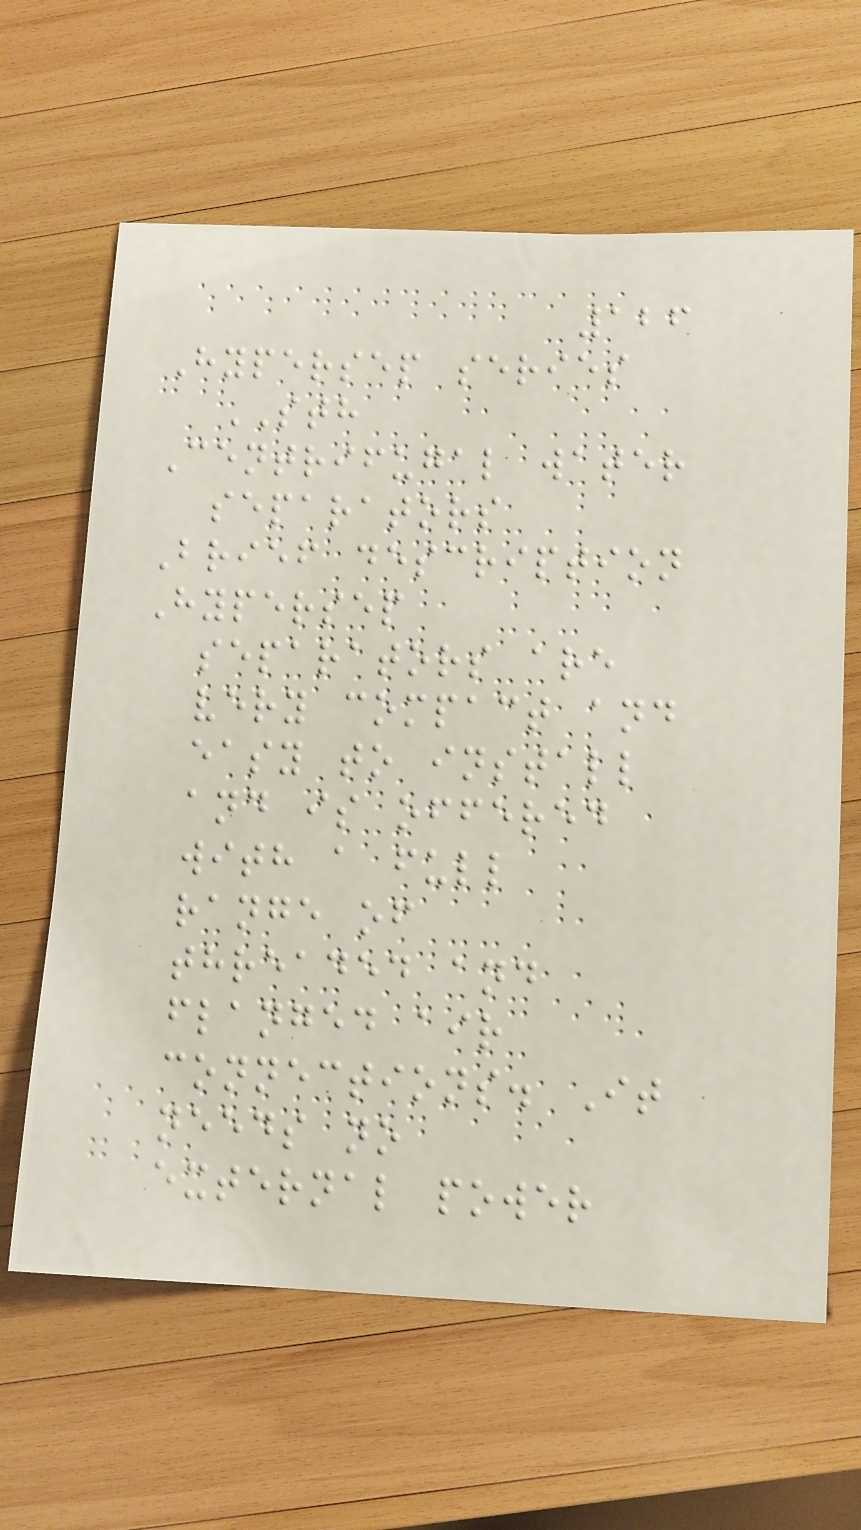126
Hypersep series
STH
Centrifugal water
separators
Brief description
Hypersep
separators are
very compact and
easy to install
and is offered
with a full
range of
threaded and
flanged air
connections. It
needs no
external power
